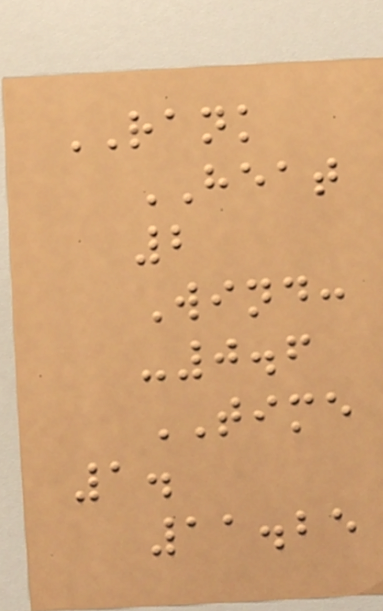RANK
HEAT
2
Wind:
-0.6
TIME
1.
11.25
